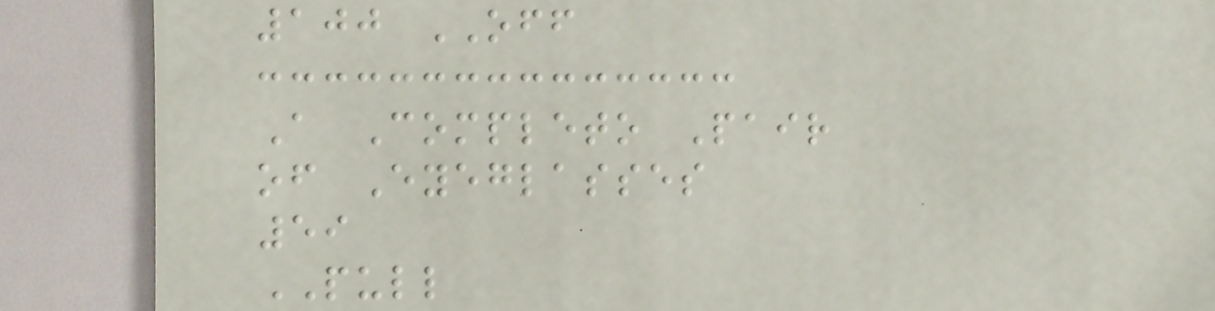100 OFF
A Completo Pair
of Eyeglasses
59
PULL
